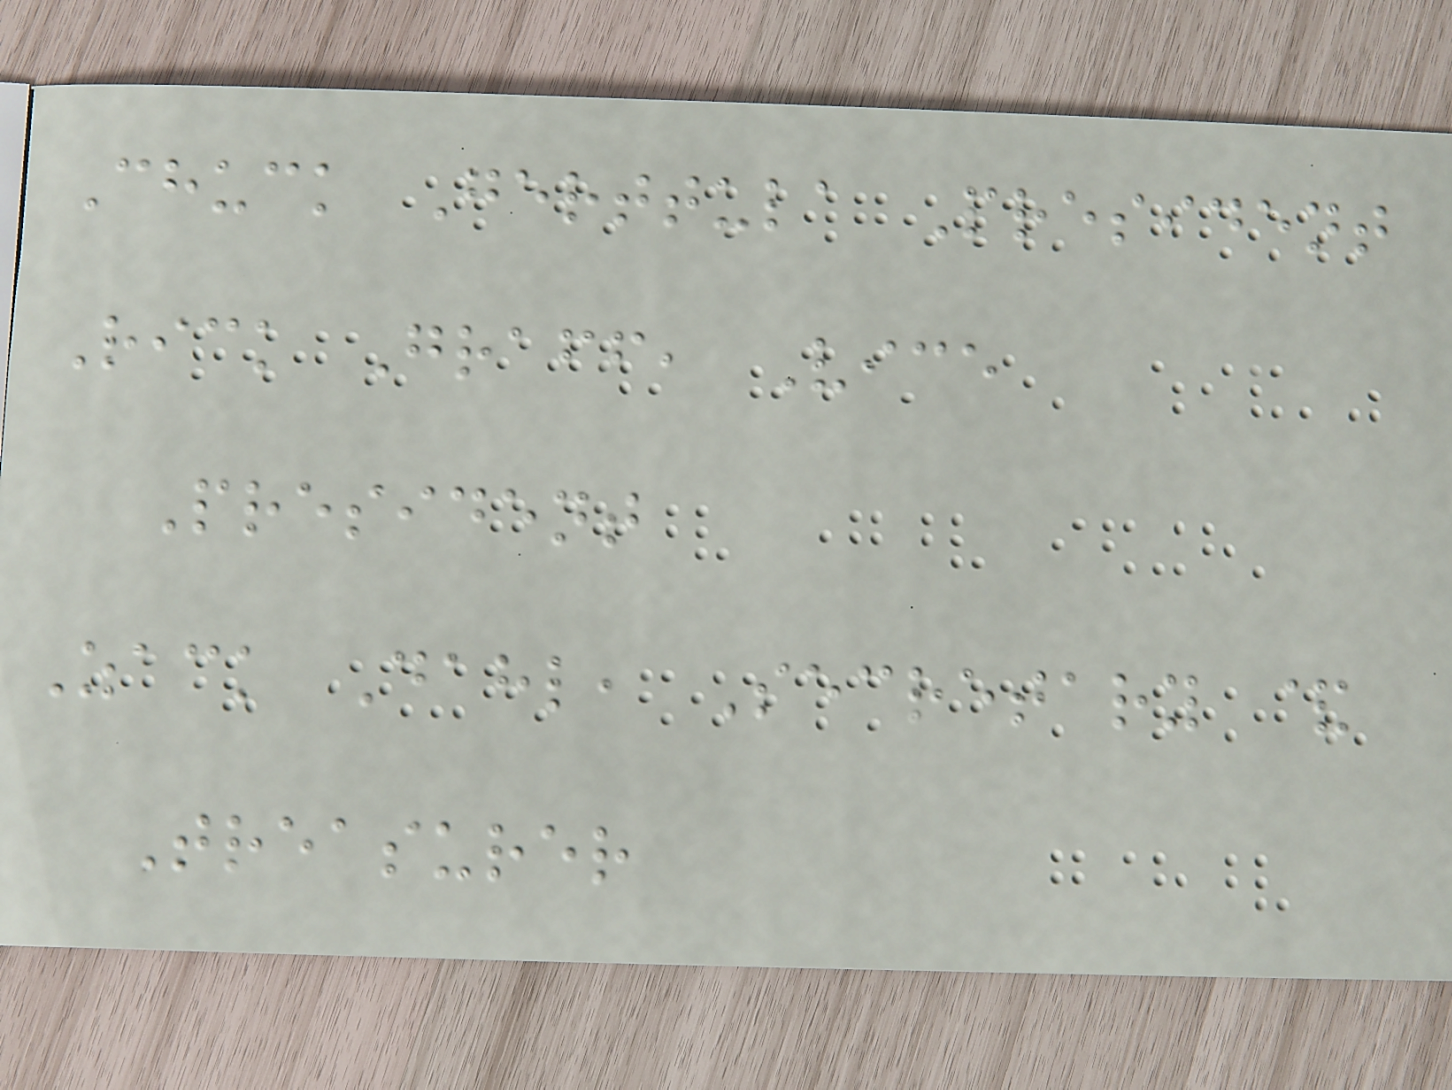Chuck Gerttula President
Rick Graff, Vice
President
Zack Dahl, Secretary &
Treasurer
